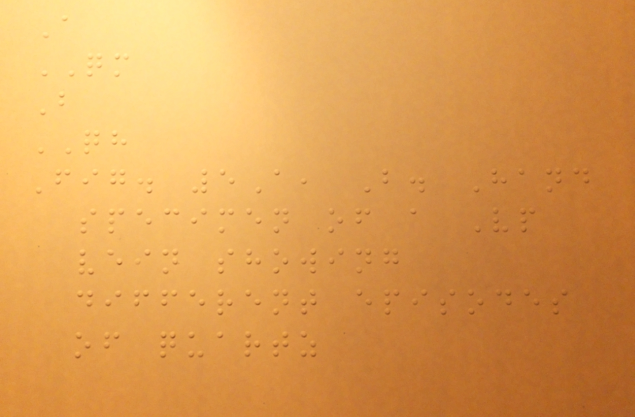A
QM
B
QH
Fig. 5A, B. Hand
specimen of a Vp
vein showing
different episodes
of quartz
